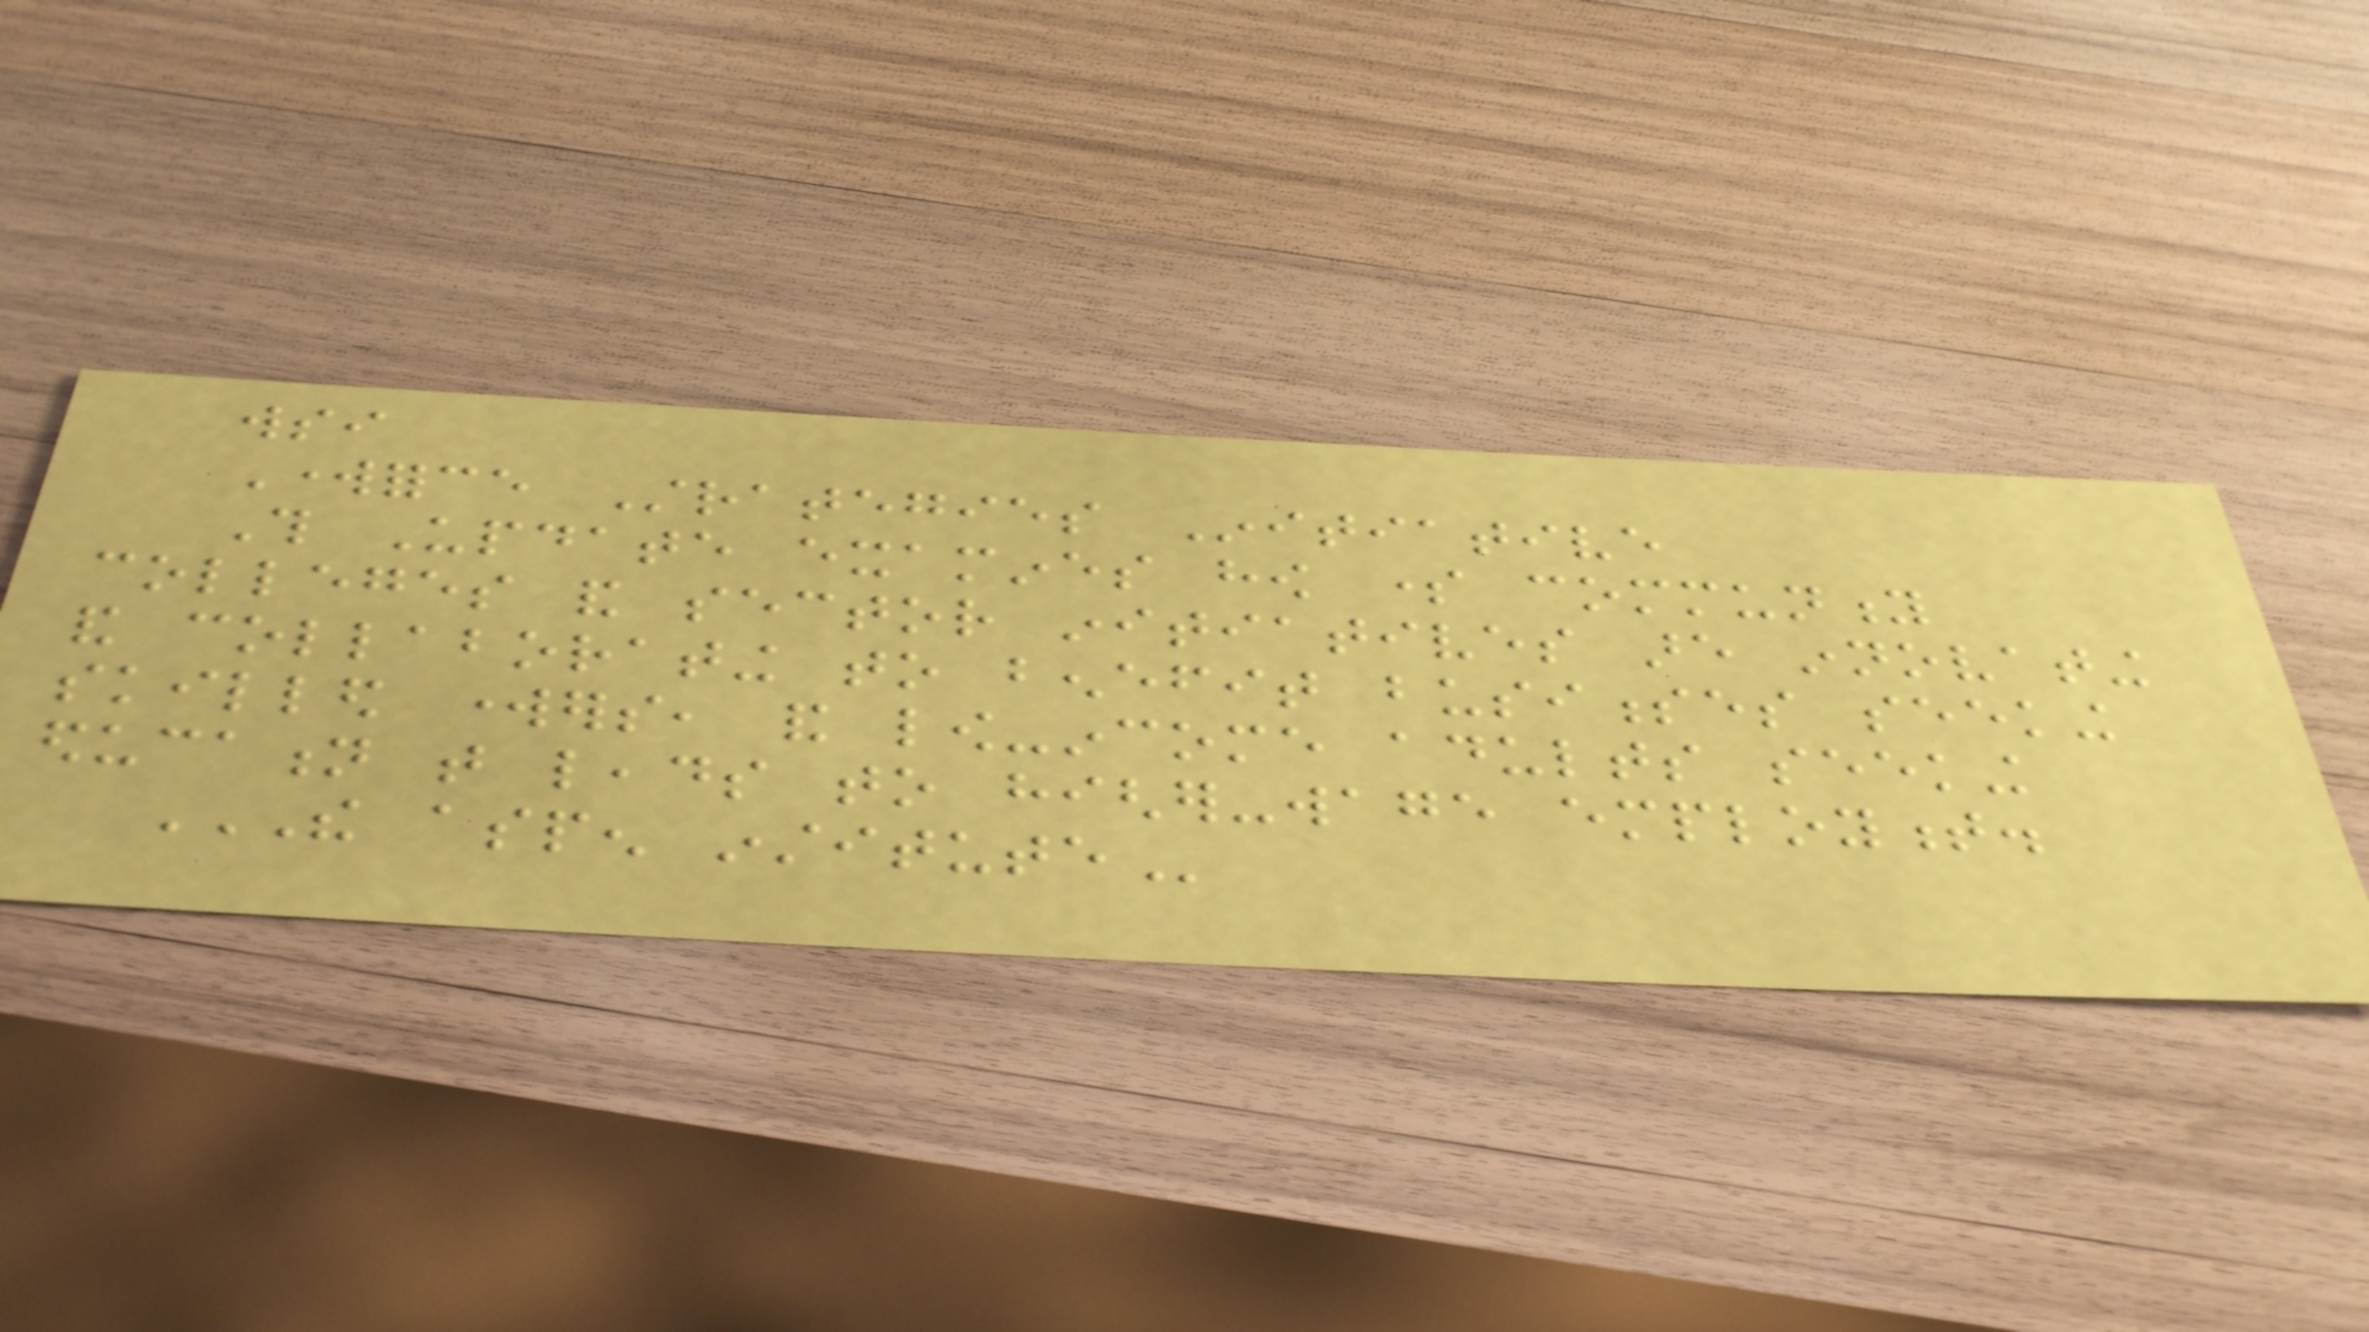wsi
Workforce Strategies Initiative
This Update examines how some community
colleges and sector initiatives are innovating
and collaborating to benefit businesses seeking
skilled workers, and low-income adults seeking
education that leads to higher-wage employment.
THE ASPEN INSTITUTE
